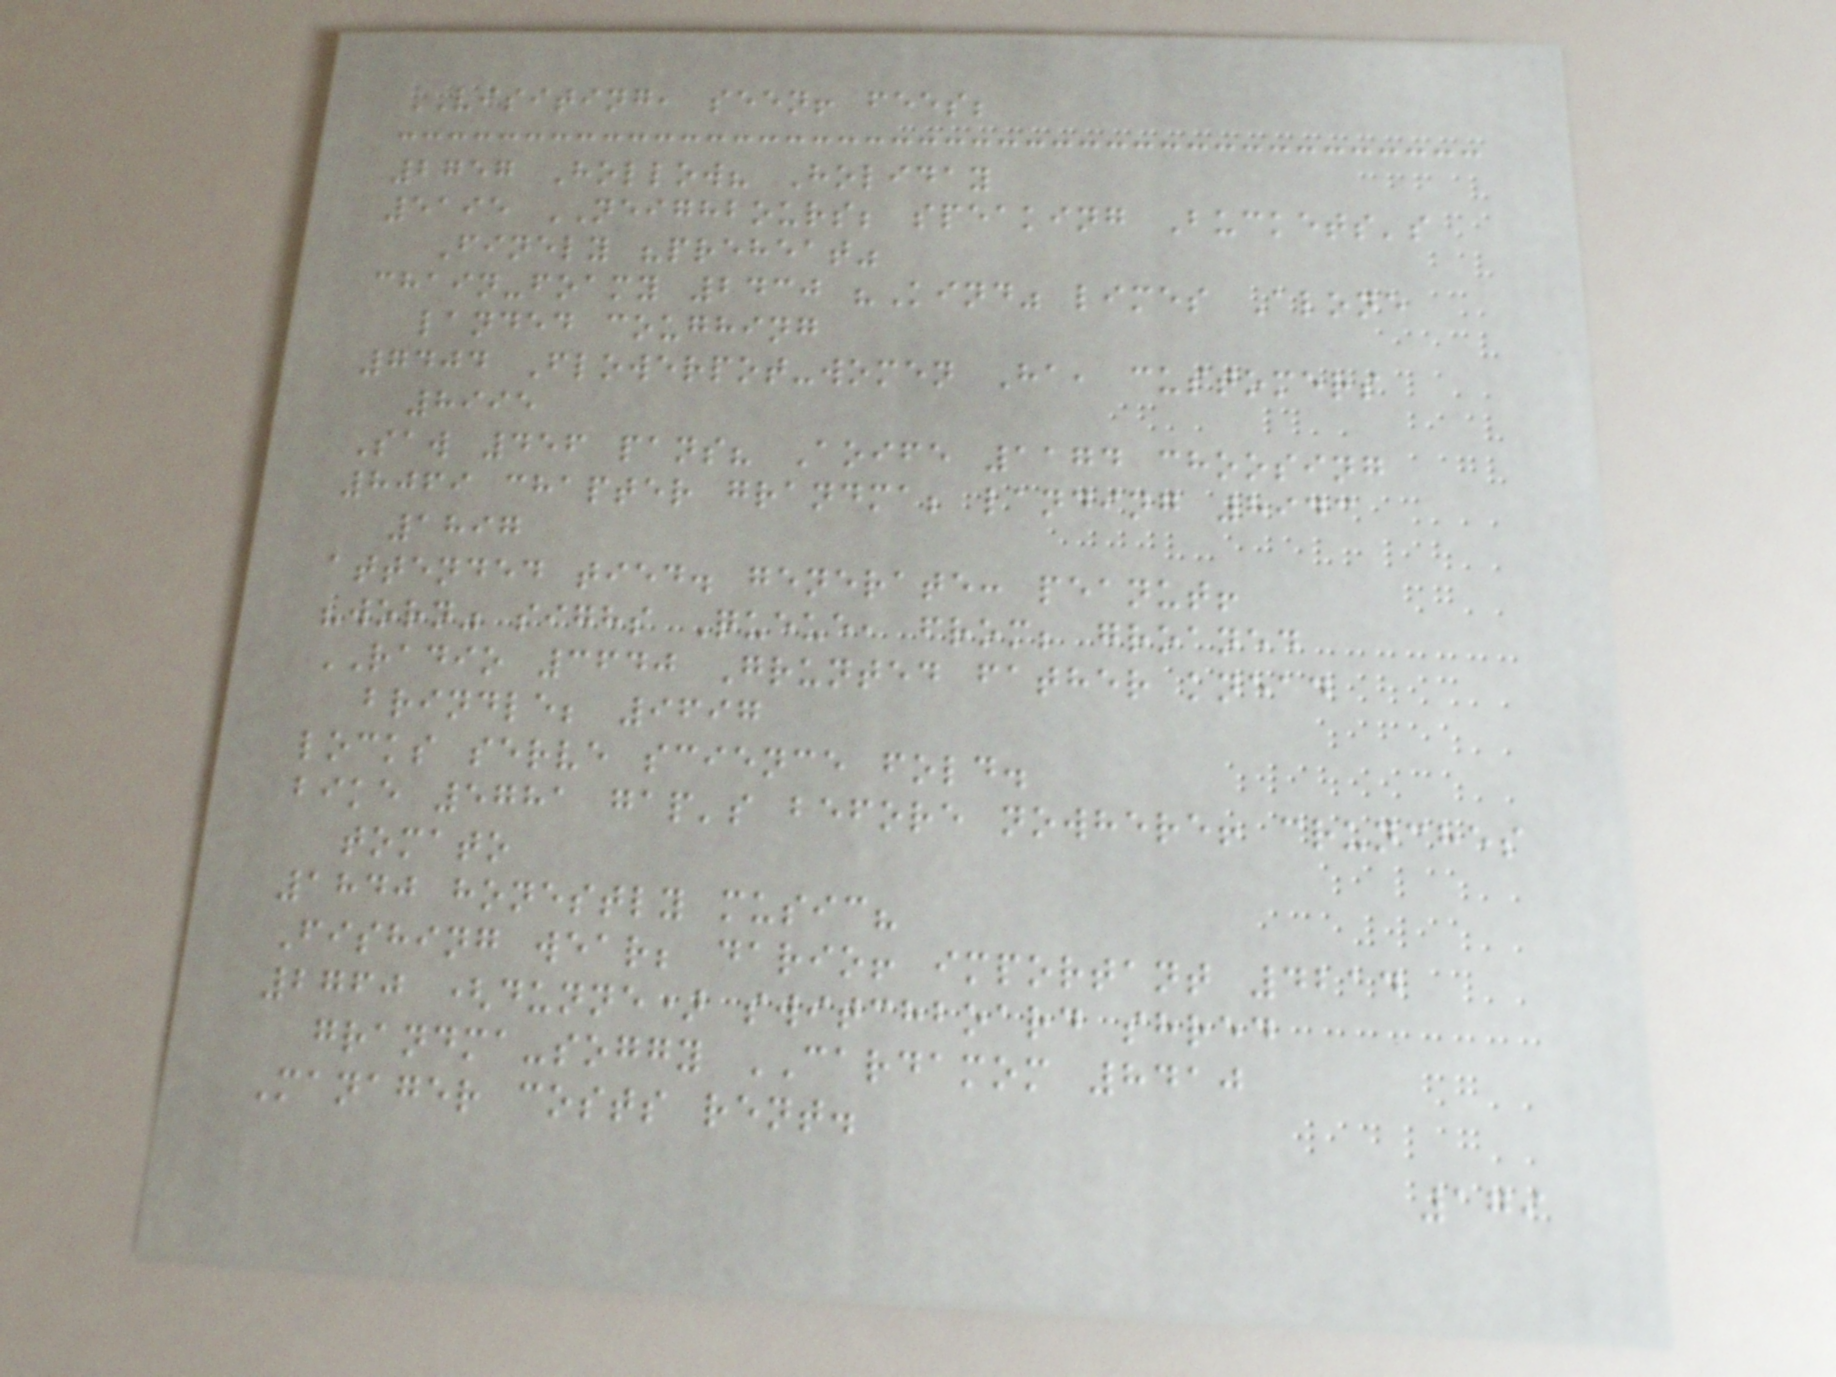VISITING, seen! fees;
2757 Hollow? Holiday
5195 NEIGHBOURS; speaking Buckets's
Finely "preheat"
chain-foamy 2430 "Kind" limes Alone
landed coughing
7404 Flowerpot-women Ha, customers
8995
Saw 456 pans? Aoife 1174 choosing
8069 chapter grandma; landing 8943
1897
attended tied. generate: peanut!
"worn" sighs Queue, from; groaned
RADIO 3640 Grunted father knead
brindle; 9697
locks serve science fold.
bike 5781 gap's before nowhere! crunches
tomato
1840 honestly music?
Fishing wear; dario! important 4214
2760 (dunne) switchboard shred
grandma-soggy CARDAMOM 8410
Manager costs rent.
179
